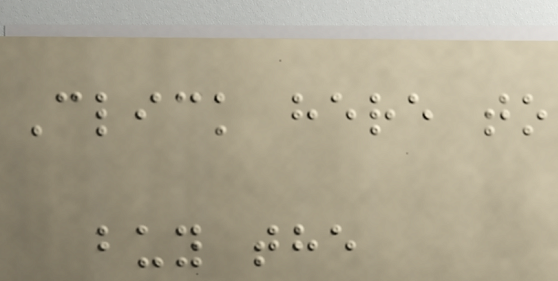Click here to
buy the
